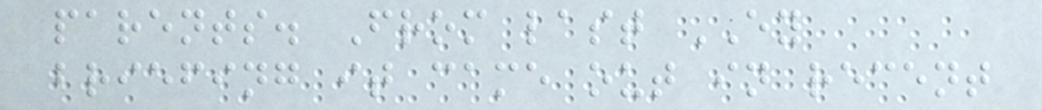parents. From last EY
briefing it came out in recent
